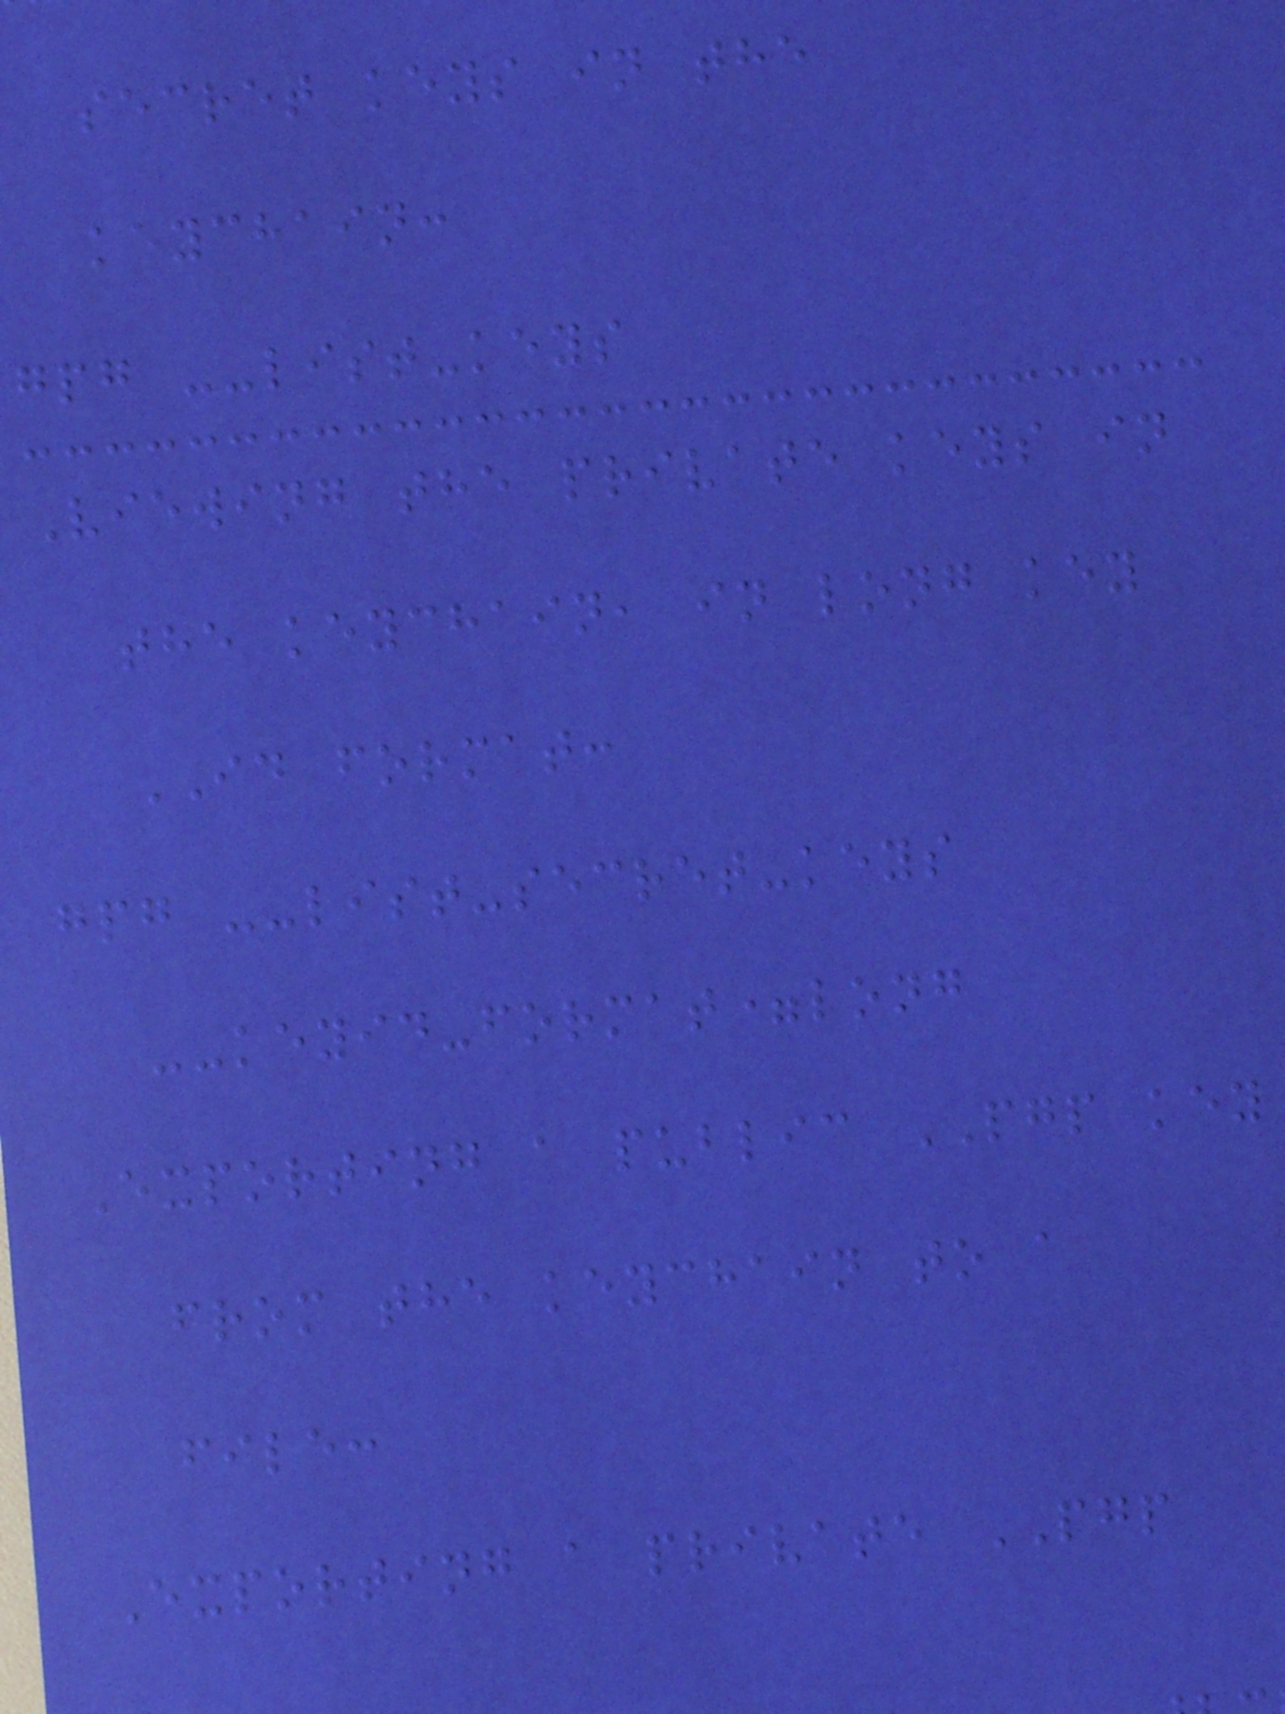secret keys in the
keychain:
gpg --list-keys
Viewing the private keys in
the keychain, in long key
ID format:
gpg --list-secret-keys
--keyid-format=long
Exporting a public PGP key
from the keychain to a
file:
Exporting a private PGP
